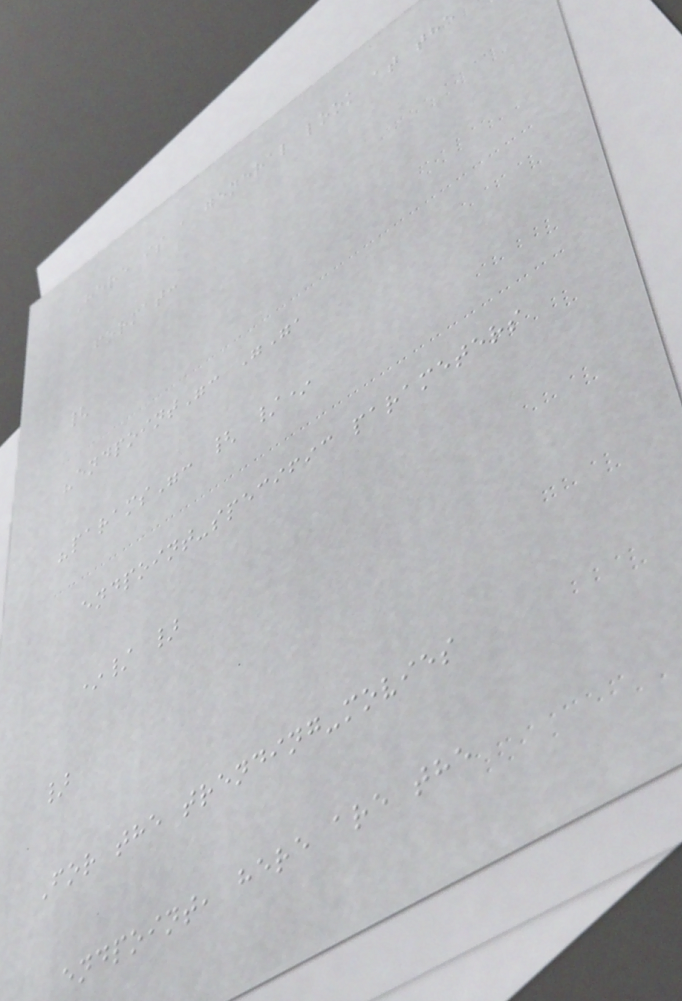Here is a general look at the
format:
{
"endpoint": "",
"params": { /*
endpoint-specific parameters
*/ }
}
For the trending-movies
endpoint, here are the
